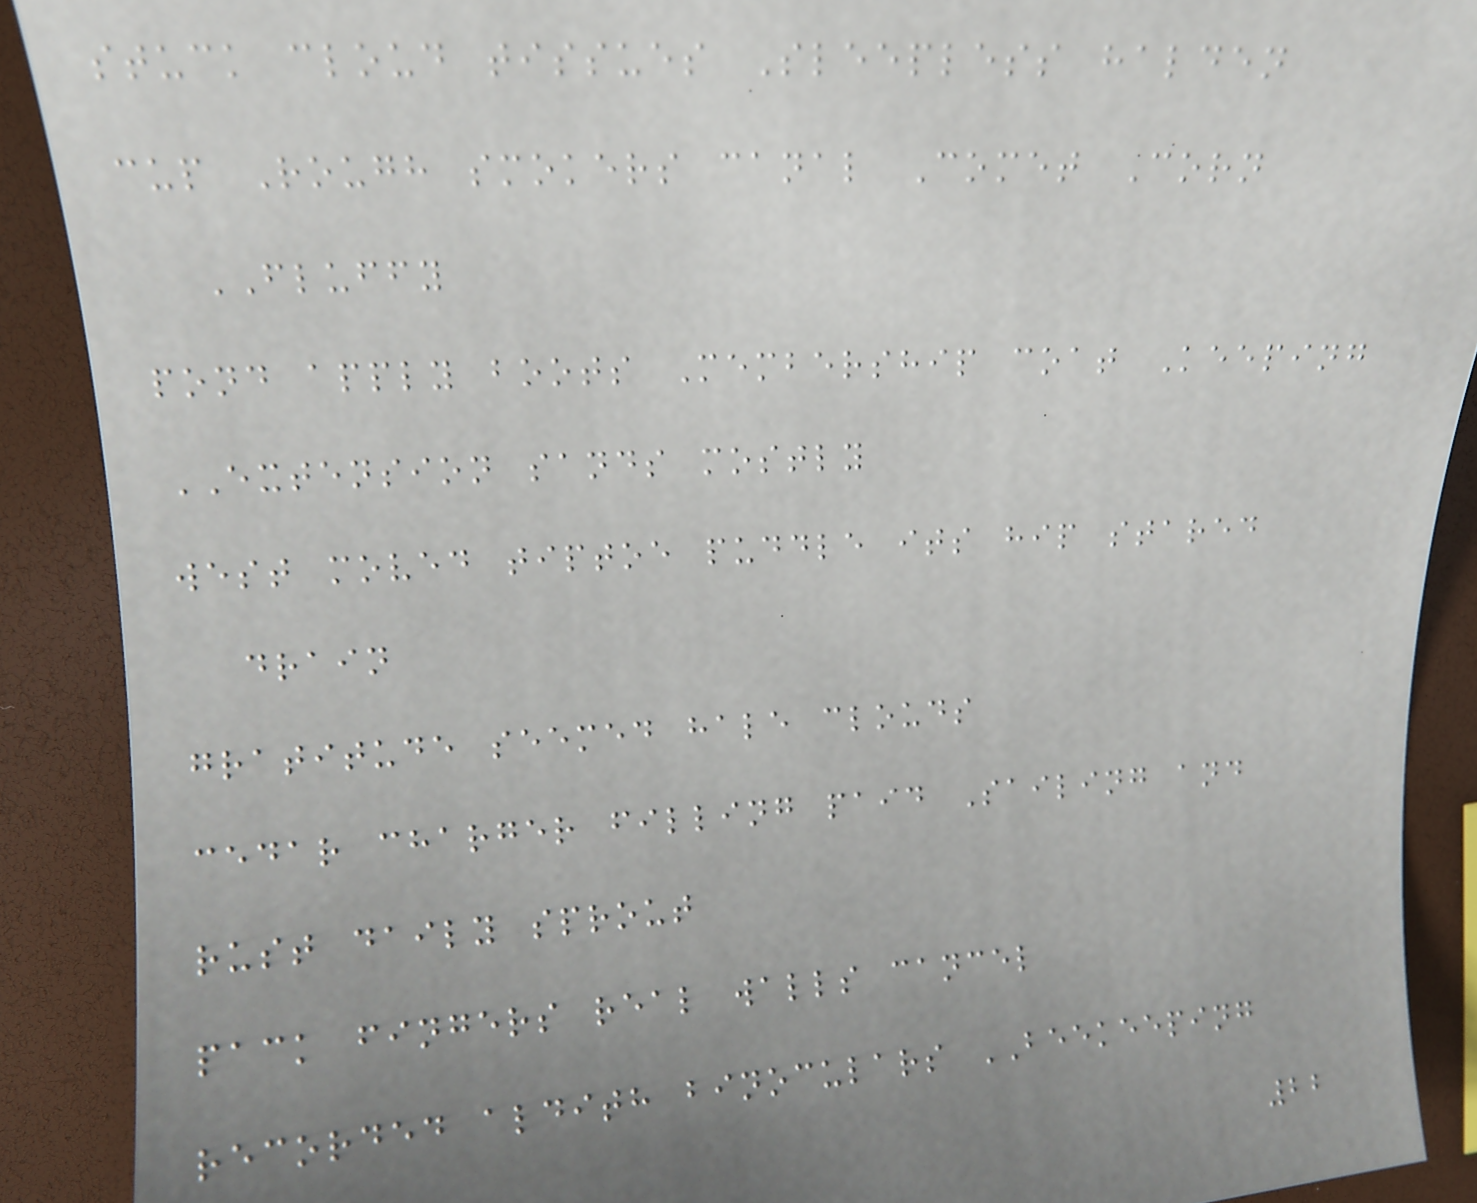stuck cloud tissues Sleepless halden
cup Rough smokers canal Comet Corn
FLUFFY
pond apply boots Membership coat Keeping
EXTENSION sands mostly
west moved tiptoe puddle its hip stared
drain
gratitude seemed hale clouds
cedar charger filling paid Sailing and
rust daily sprout
pack fingers real walls cancel
recorded aldith binoculars BEEKEEPING
22
